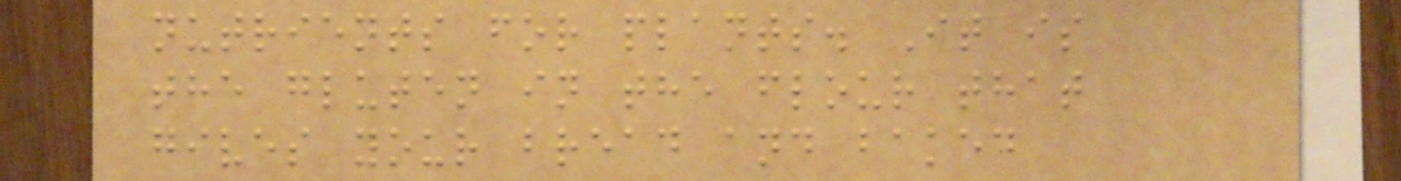nutrients for plants. It is
the gluten in the flour that
gives your bread and baked
